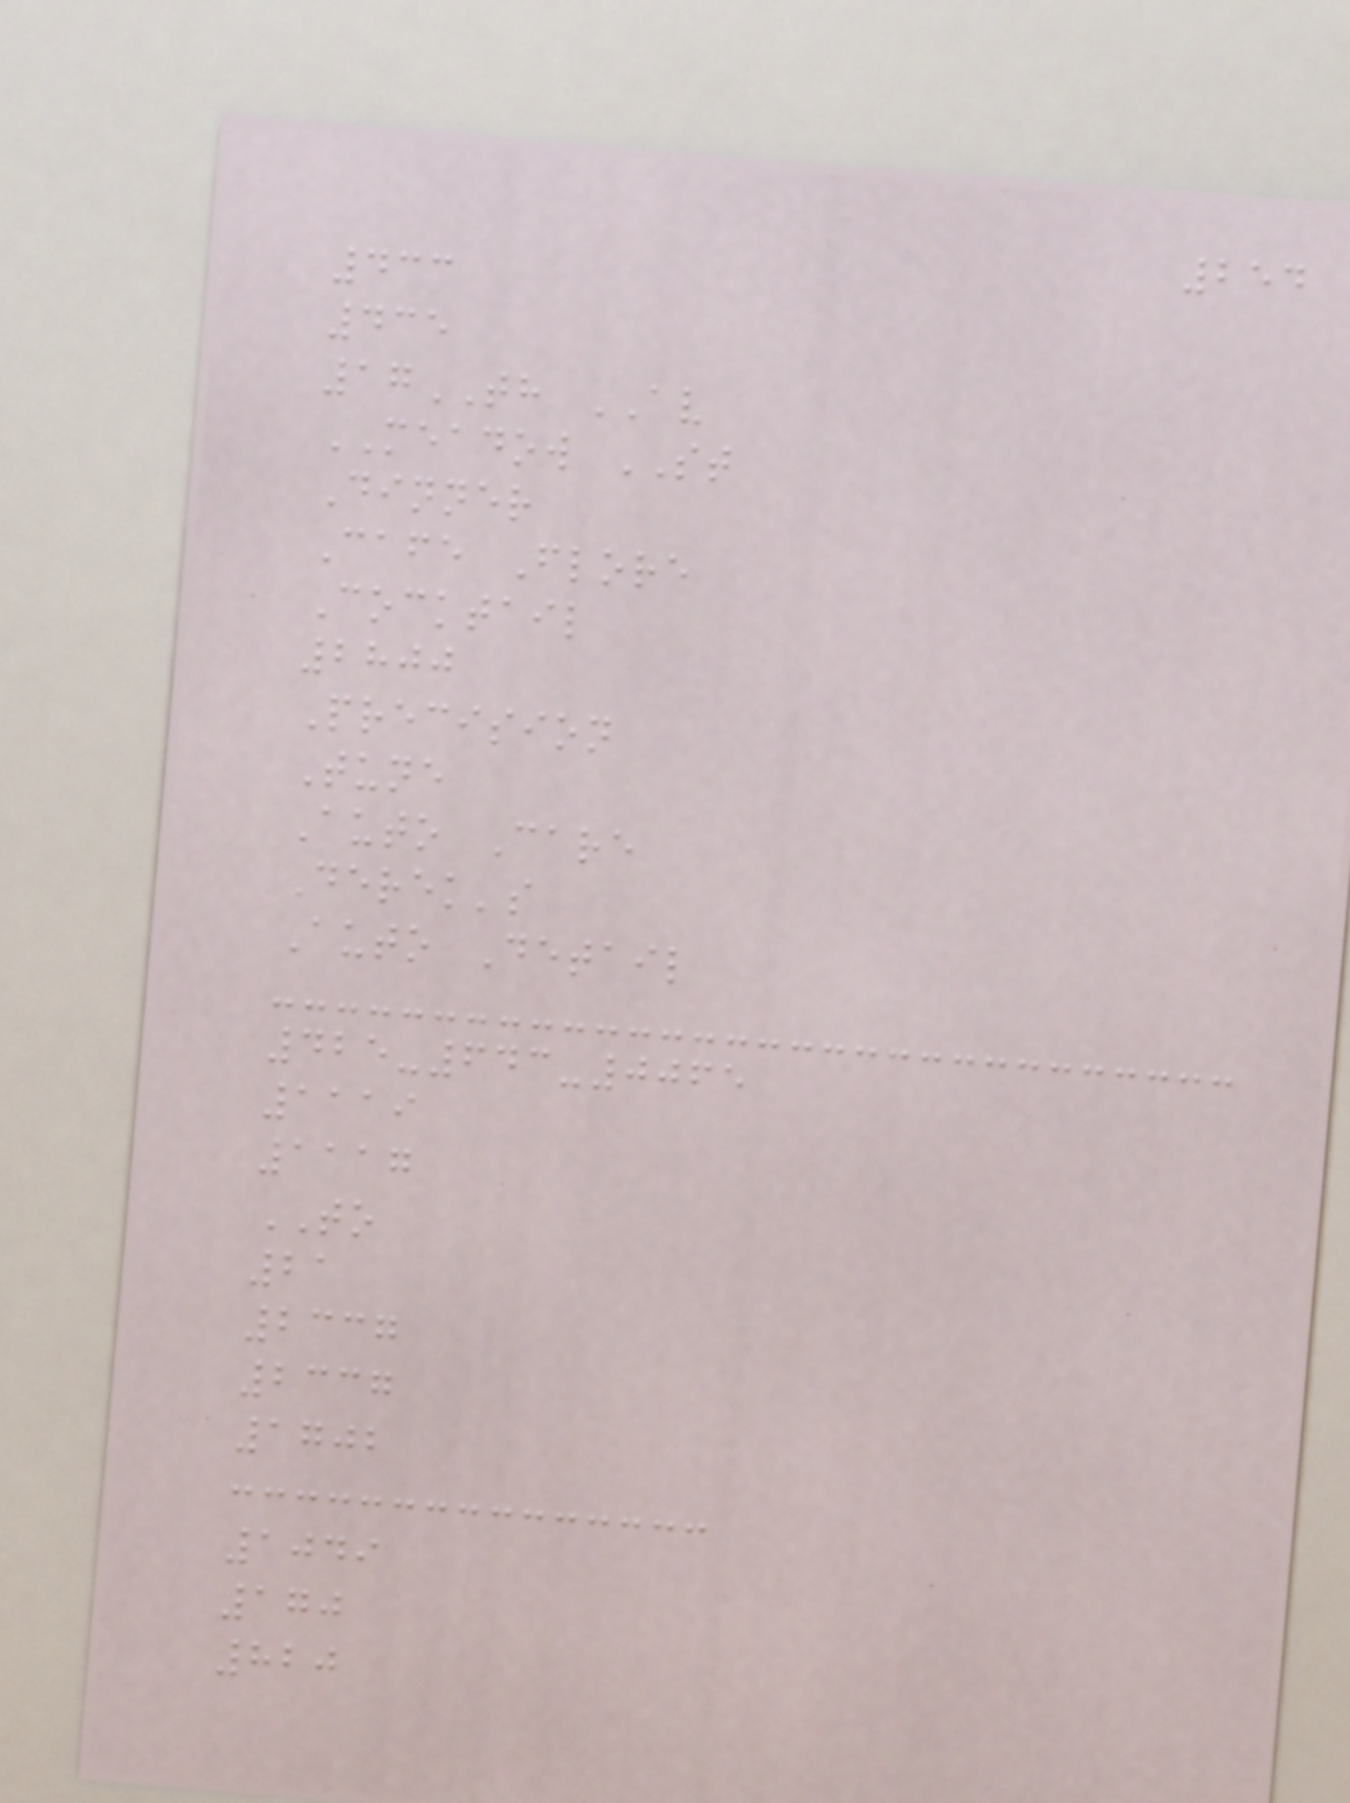254
433
435
17TH AV
MEADOW ST
Dinner
Cafe Flore
Cocktail
2800
Precision
Tune
Auto Care
Derek's
Auto Detail
425-643-0065
1119
1117
TO
21
2337
2337
1702
1049
170
820
